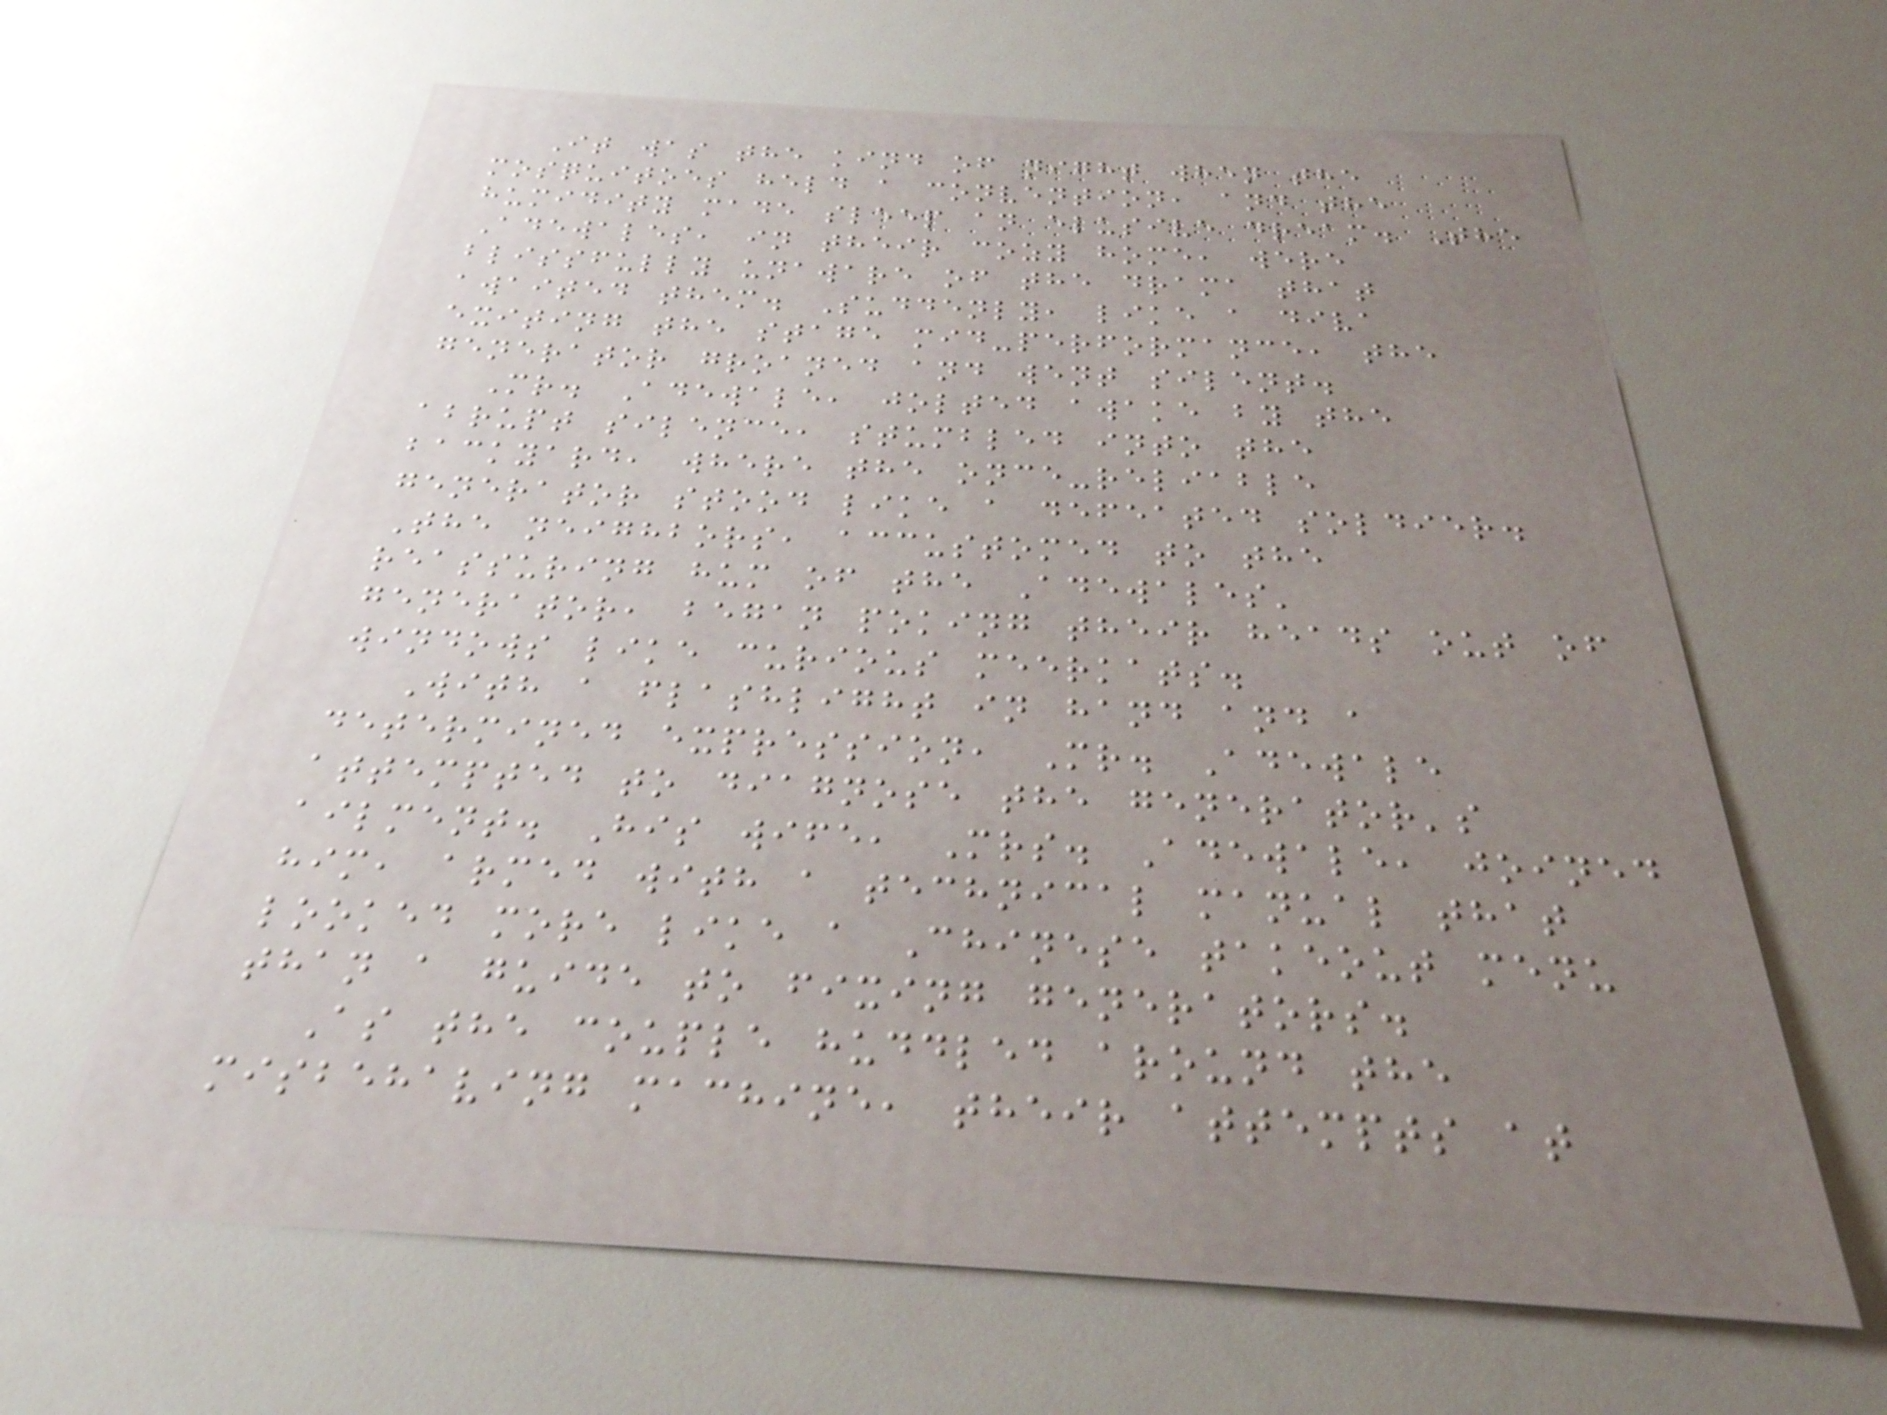It was the kind of night when the
mosquitoes held a convention, and the
humidity made sleep an elusive dream. The
Adewales, in their cozy home, were
blissfully unaware of the drama that
awaited them. Suddenly, like a diva
exiting the stage mid-performance, the
generator groaned and went silent.
Mr. Adewale, jolted awake by the
abrupt silence, stumbled into the
backyard, where the once-reliable
generator stood like a defeated soldier.
The neighbors, accustomed to the
reassuring hum of the Adewales'
generator, began poking their heads out of
windows like curious meerkats.
With a flashlight in hand and a
determined expression, Mr. Adewale
attempted to diagnose the generator's
ailment. His wife, Mrs. Adewale, joined
him, armed with a technical manual that
looked more like a Chinese takeout menu
than a guide to fixing generators.
As the couple huddled around the
misbehaving machine, their attempts at
